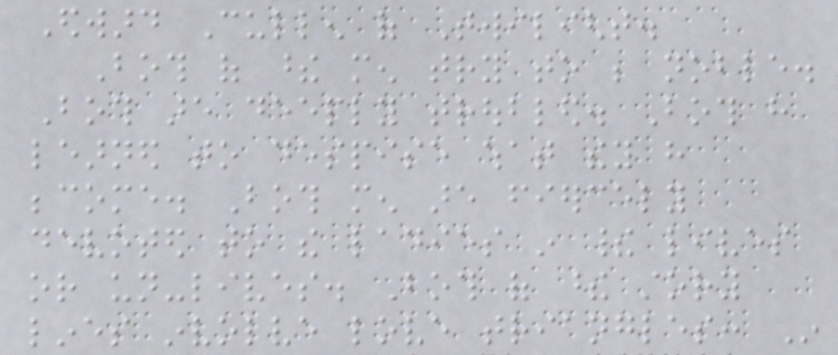Edward Cullen of Twilight.
Both of these men try to be noble.
Both are deeply troubled. Both have
learned to despise what they have
become. Both men are fiercely
devoted to the ladies in their lives
or un-lives. Both of these story
lines involve love triangles: In
